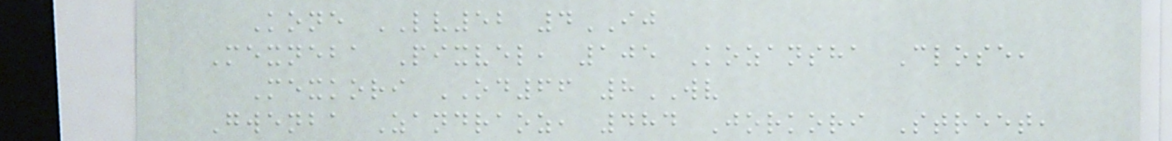Kone LV52 4IJ
Mexneba Pixvel, 105 Kozansha Close,
Mexkori OD66 8WV
Gwenba Zandraoz, 484 Jorkori Street,
